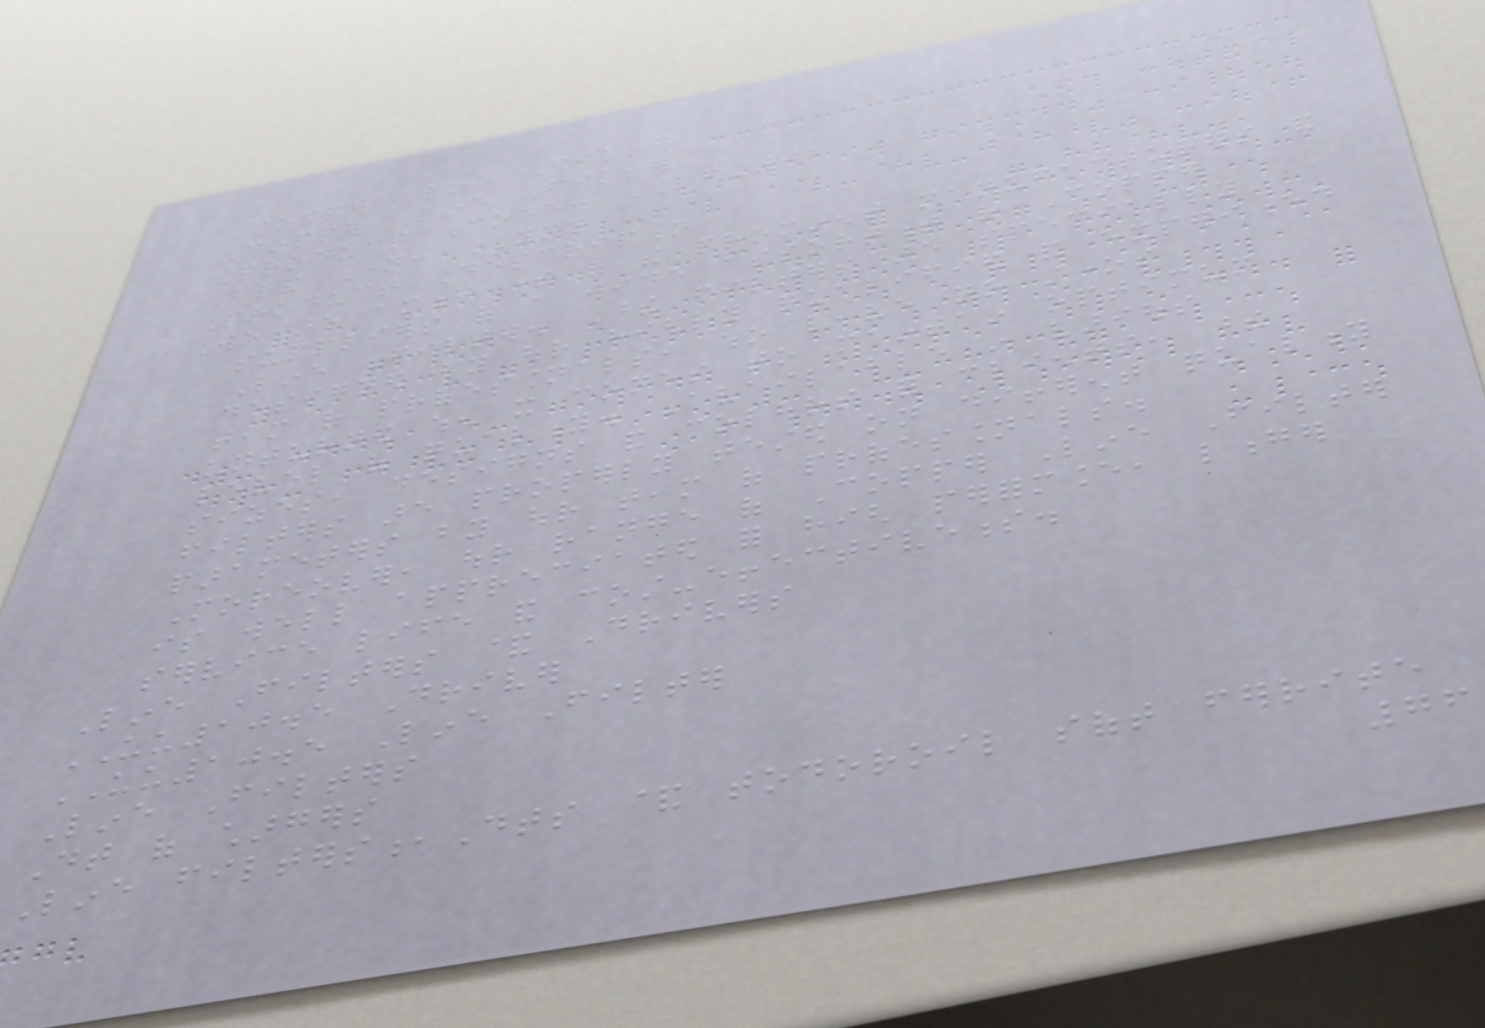Copper Line Filter
Copper Line Filter
Product Code: LF-02
Brand Name: YMD
Product Description
We are among some of the prominent manufacturers and
suppliers of a wide assortment of Copper
Line Filter. These filters are specially
designed by our highly qualified and experienced
team of professionals, who leave no stones
unturned when it comes to maintain optimum
level of quality. Available in various
sizes, designs and colours for clients, these
filters are properly tested on different quality
parameters by our team of professionals.
Moreover, our range of Copper Line Filter
is well appreciated for high performance, longer
service life and cost-effectiveness.
Line Filters & Drivers
UU10.5 Driver
UU10.5 Line Filter
Line Filters
Dt of chargers
Line filters,Dts & todoroil soft ferrite
76
